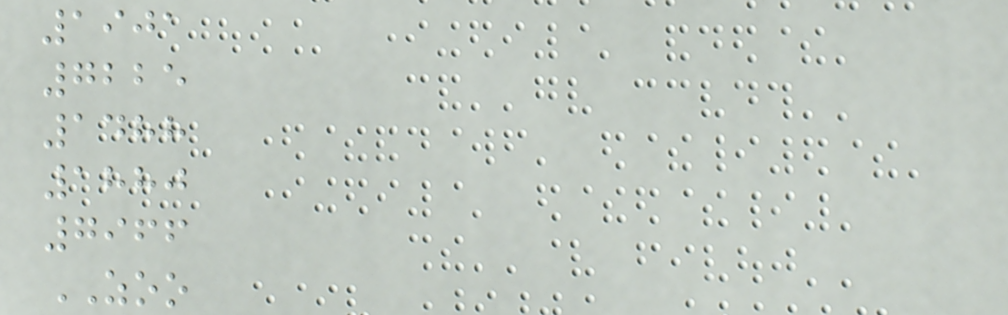1901
7225
1488
1880
7966
ZOO
